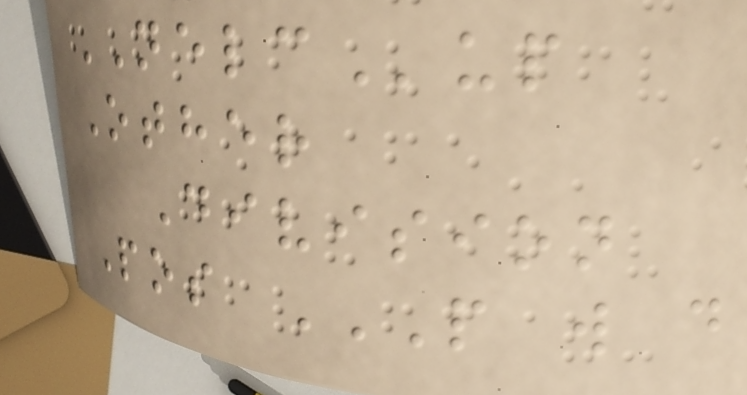NELCup
Other
Division
Pos P W D
